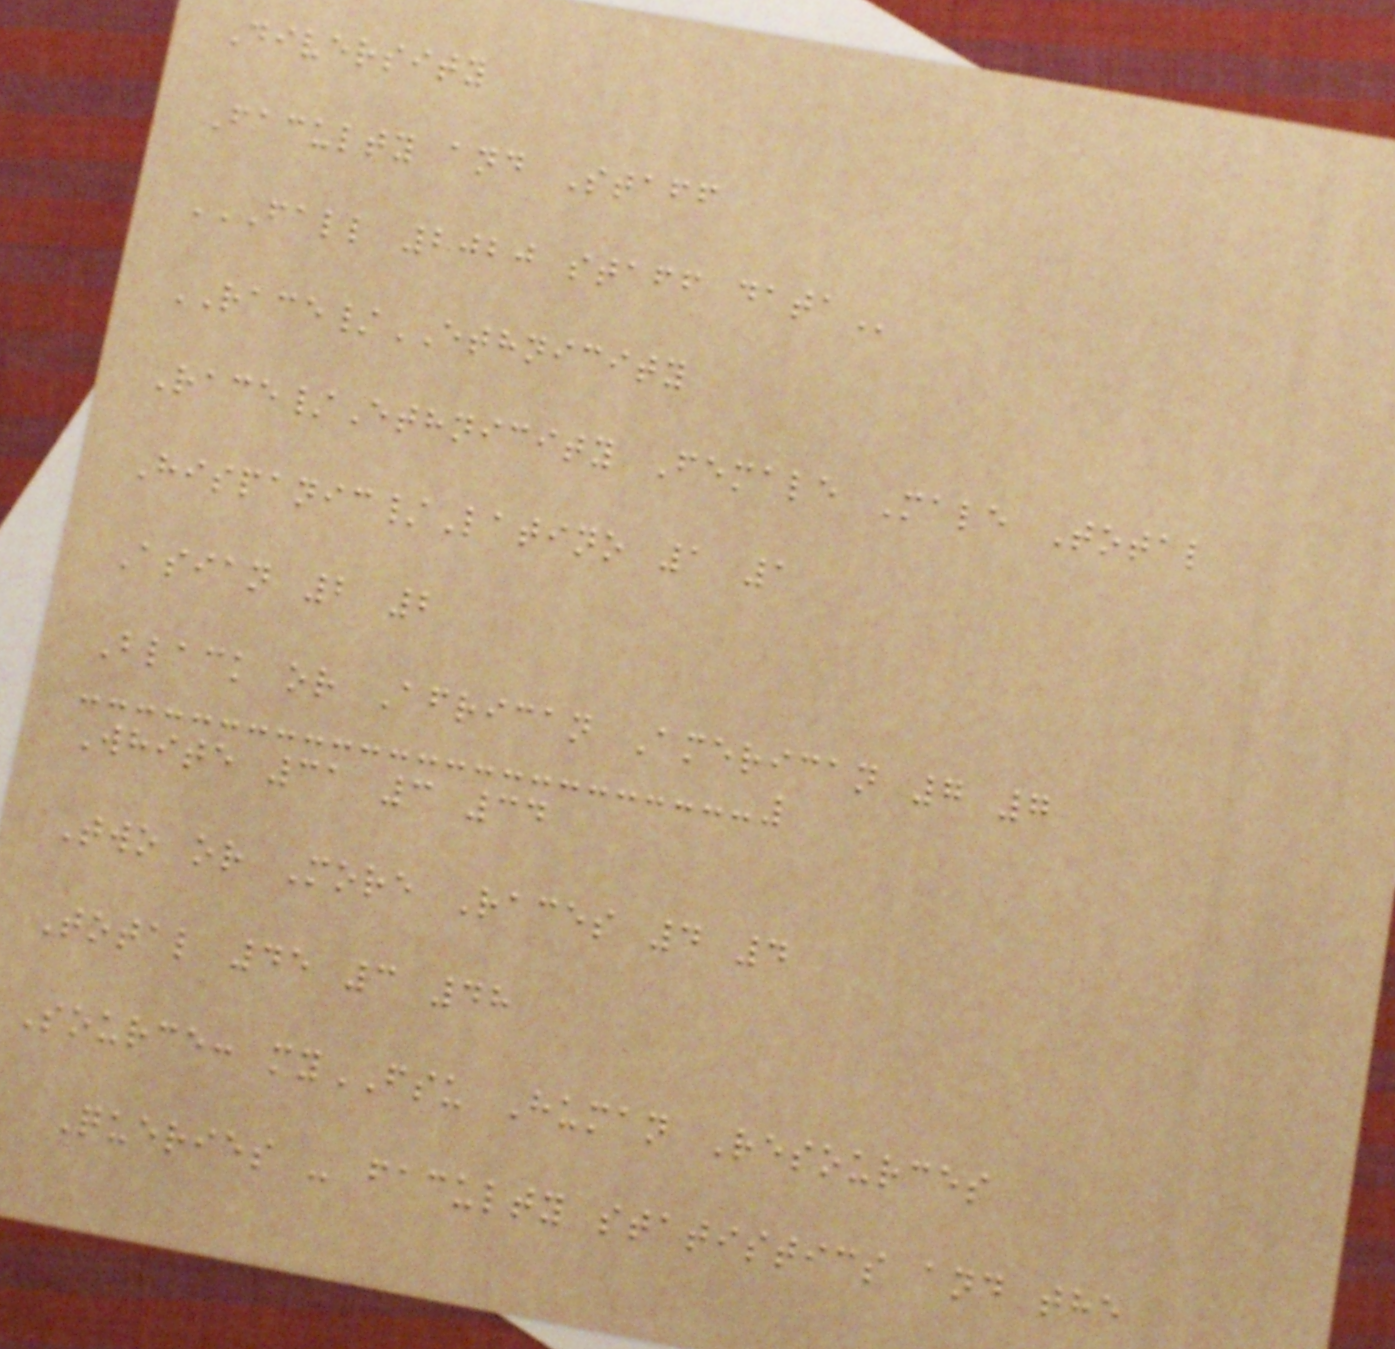Diversity
Faculty and Staff
FALL 2020 STAFF DATA
RACE/ETHNICITY
Race/Ethnicity Female Male Total
Hispanic/Latino 1 1
Asian 2 2
Black or African American 7 7
White 31 3 34
Two or More Races 4 4
Total 45 3 48
Source: myFSU Human Resources
Queries - faculty statistics and the
